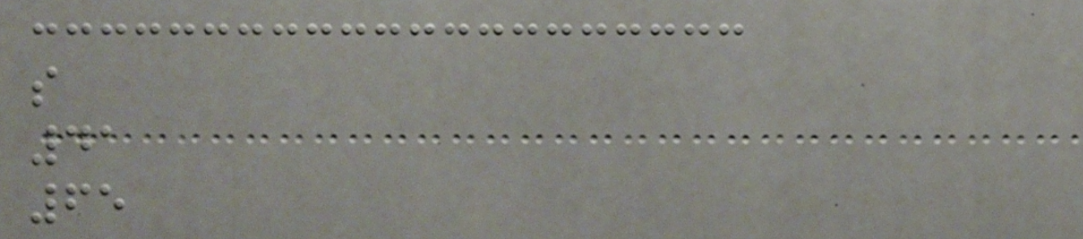s
41
65
